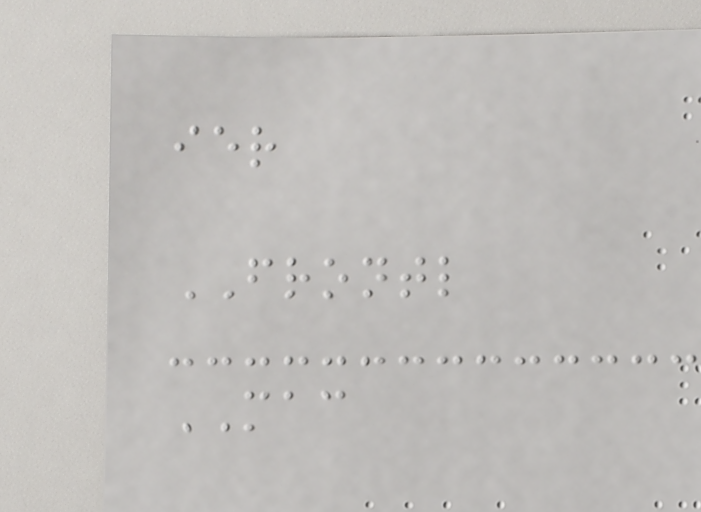ier
FRONTL
MAC
